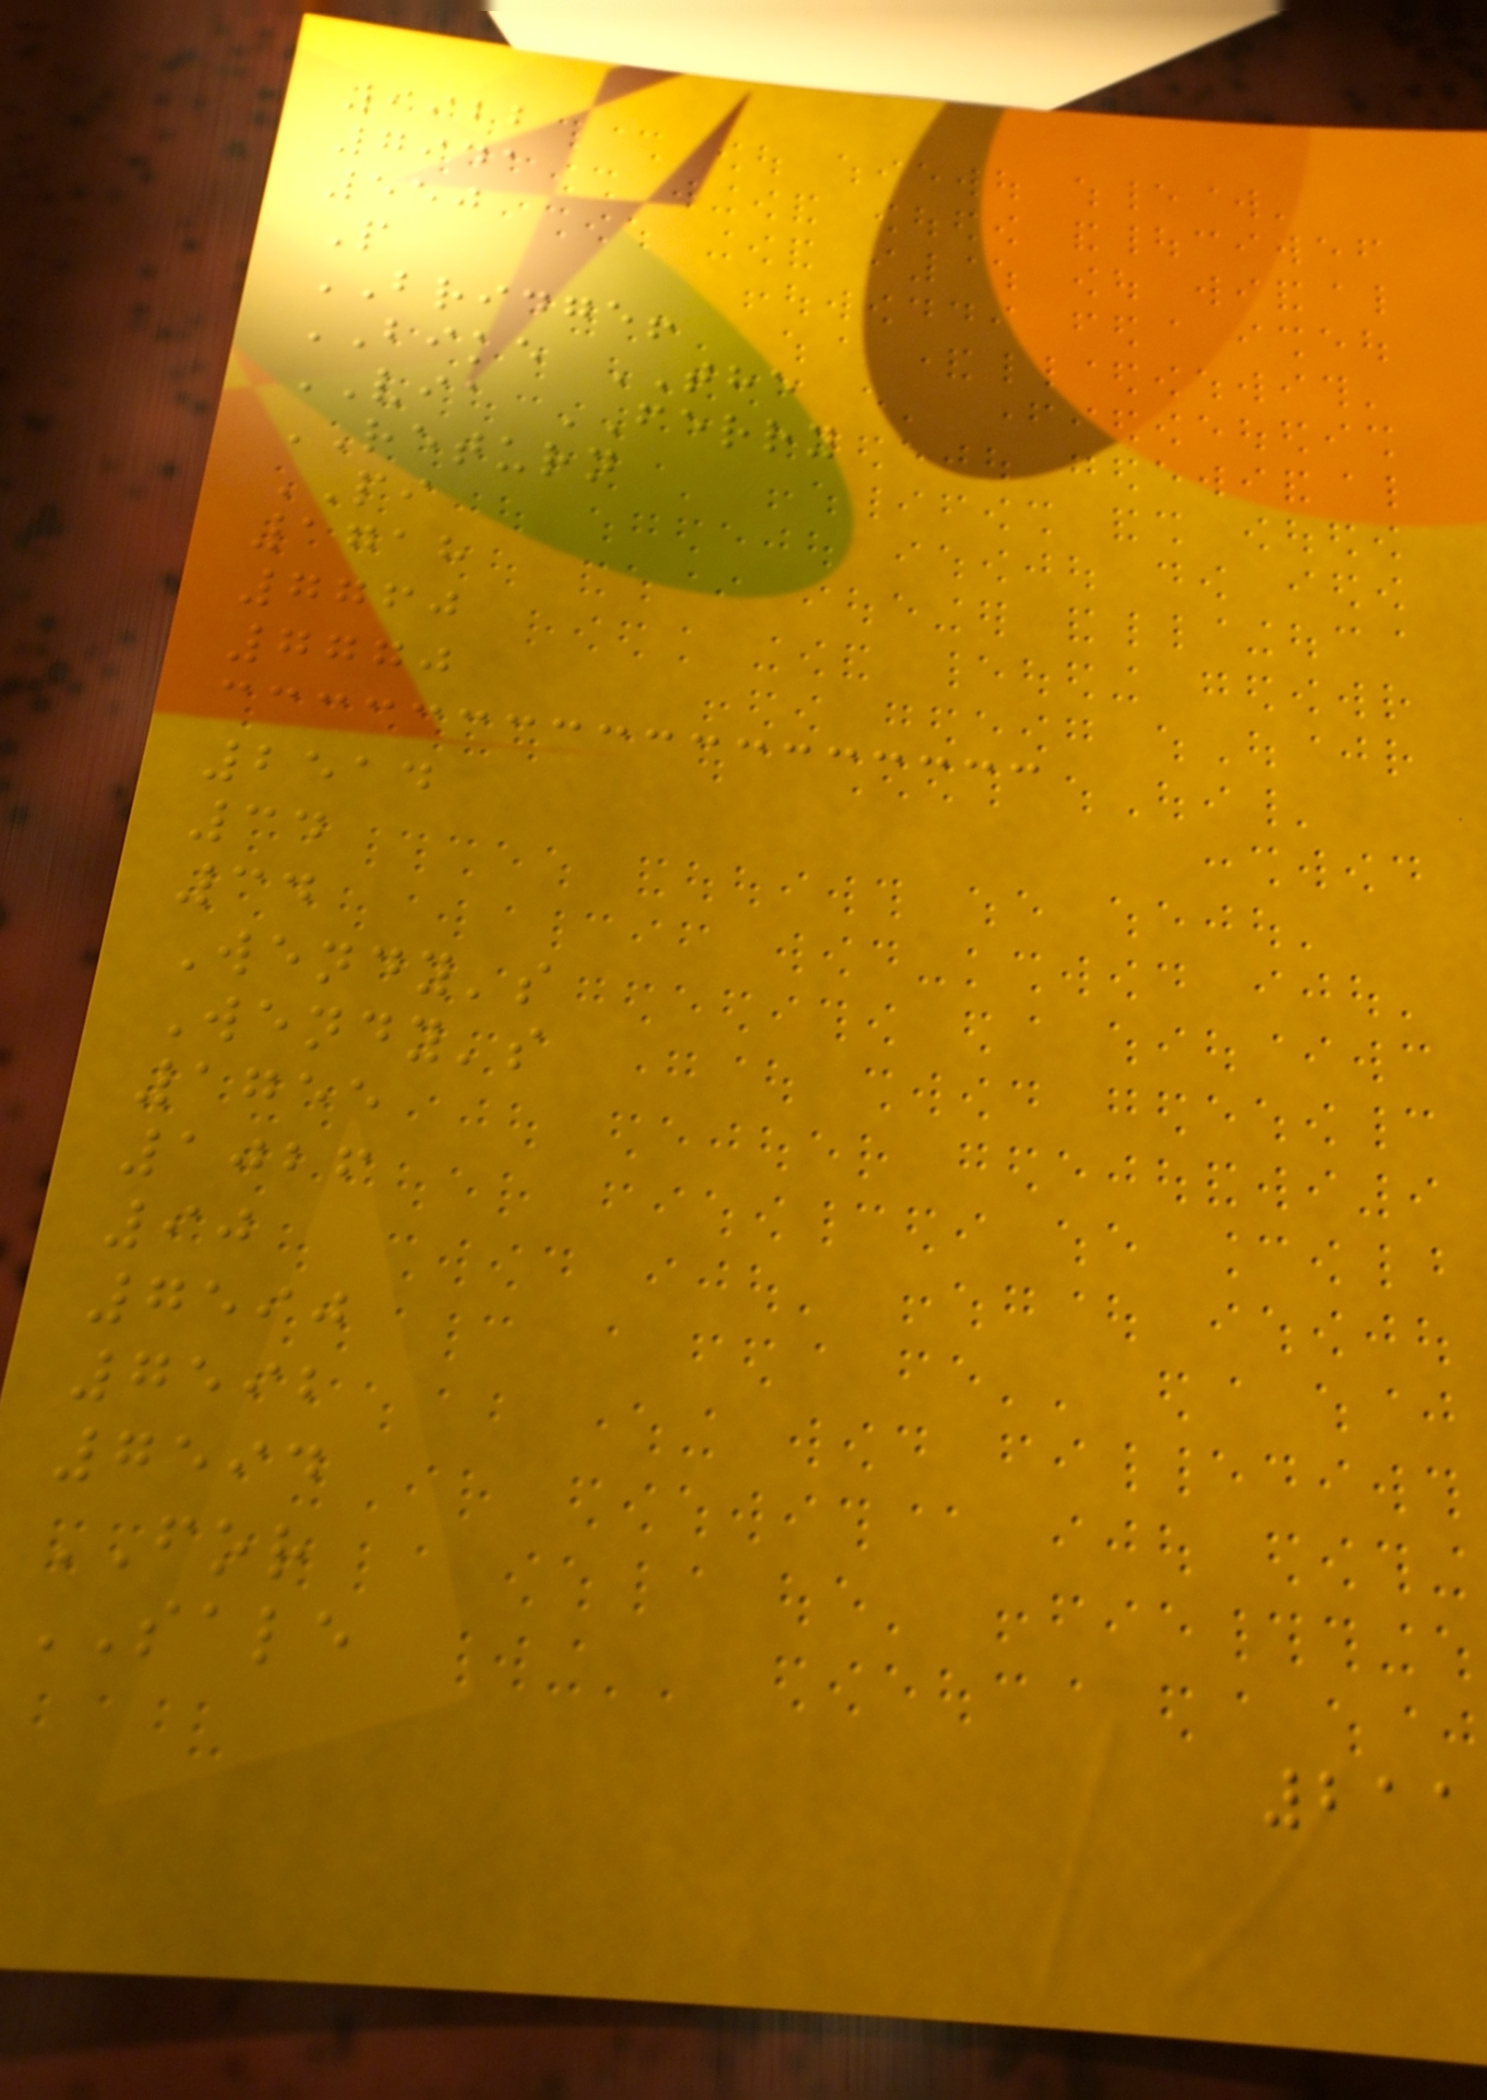9922
7941
550
P
BRIDGE!
BIKE THE
VIA FERRY
RETURN
PI
1718
7760
7770
2514
34
34
Wendy's
Wendy's
1755
1026
90
7590
7592
7594
FOR
SALE
211
